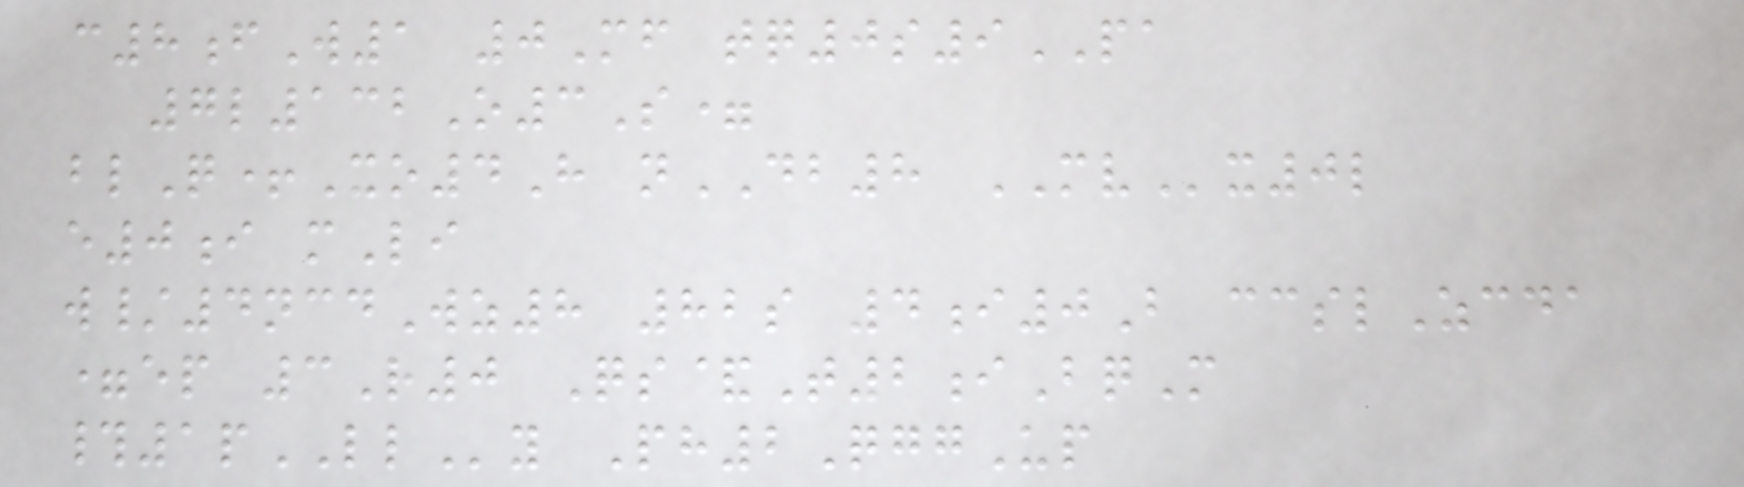c8fW1 0Mf tq0s9PA
7l132O3S=
blQ+Xo4H nDB8 MVx0l
e0i mLi
w/4ncdWz8 82s 4i0B ccslZcda
=ep 3R0 Qs&T2iBqM
#1pLLy Ph2QggUp
